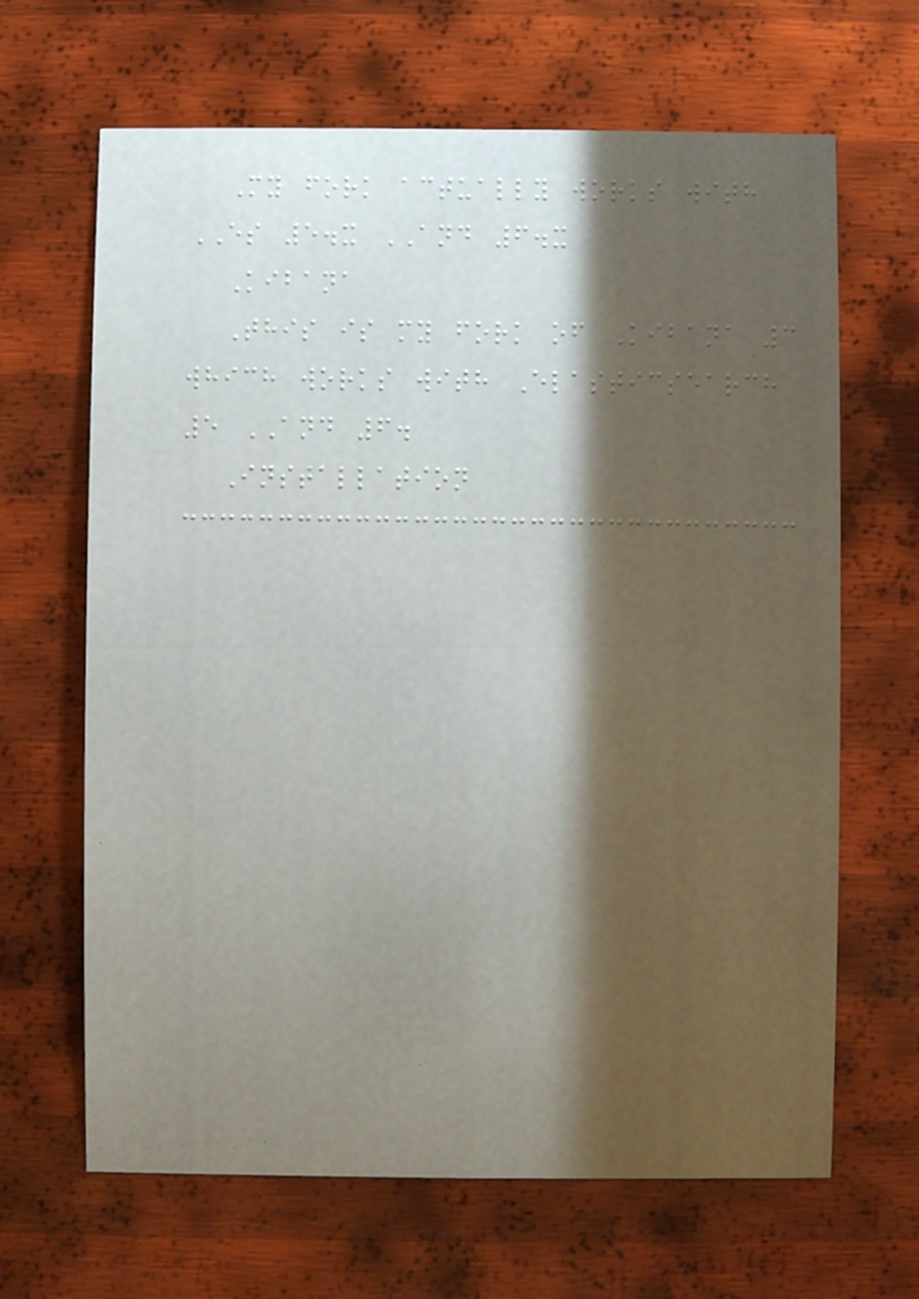My fork actually works with
ES 5.x AND 6.x
Kibana
This is my fork of Kibana 3
which works with Elasticsearch
5 AND 6.
Installation
